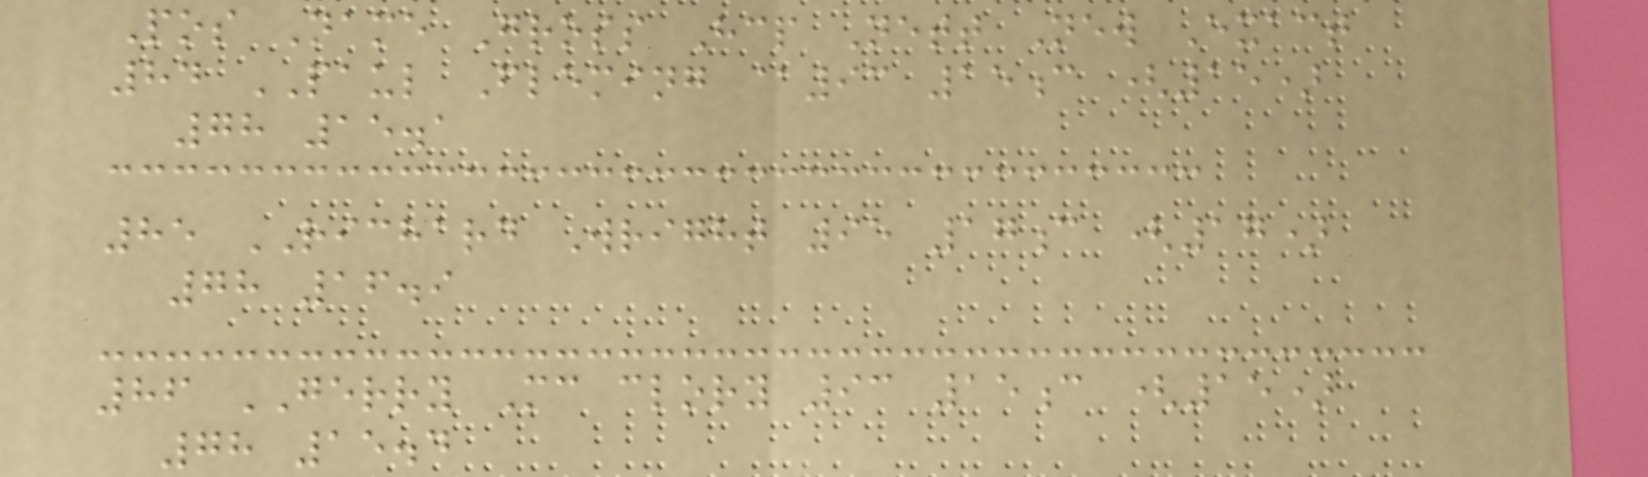Pos Name Gross Hcp Nett New Exact
84 PAUL Fleming @93 15c (15)
78 15.1
85 RICHARD Wright 95 17c (17)
78 16.9
86 GERRY Mc clory 93 15c (15)
78 15.4
